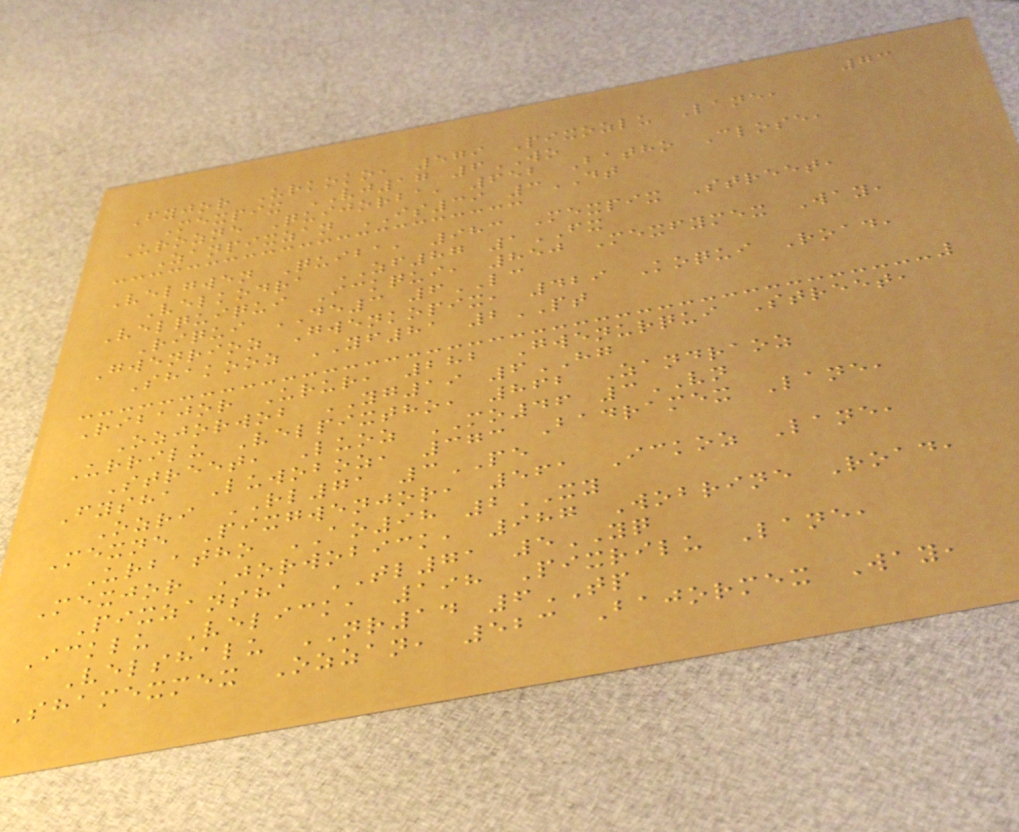73
Fyjor Urkoko, 579 Pixozlu Lane,
Mexpix VJ17 6WO
Urozne Quijorba, 652 Batho Close,
Zanpixzan IS39 3DT
Velgwen Quiba, 983 Mexpix Street,
Velkodra ZF87 1FX
Velquiqui Ickqui, 850 Mexfymex Way,
Riqui DE3 6LC
Gwenrioz Gwenkopix, 429 Koqui Road,
Shakooz YF81 2PT
Ribajor Urur, 282 Gwenurqui Street,
Ozjorwob YG19 6HG
Urrilu Velpixtho, 862 Zandraoz
Street, Luoz MO46 3VN
Fysha Luwoboz, 373 Badramex Lane,
Ozri RL71 3PE
Mexne Pixgwenjor, 561 Ickoz Lane,
Urbatho AO98 2XY
Mexjor Jorwobick, 987 Wobrine Road,
Pixzansha TL71 5YQ
Icklu Velick, 198 Pixrilu Lane,
Velshalu NR14 6TP
Shamexmex Ozzan, 523 Bajormex Way,
